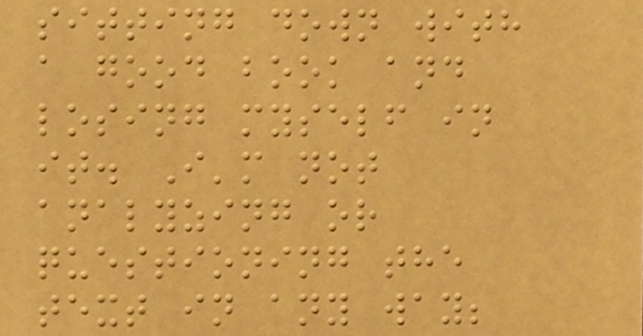sitting down with
a good book and
losing myself in
it. I'm not
analyzing or
questioning the
text in any way;
